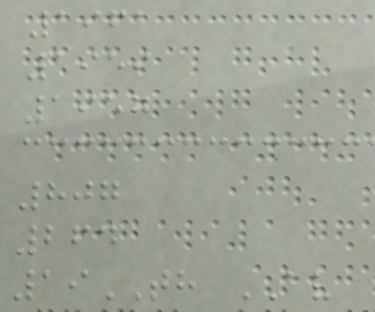1961
1959
1957
807
264
19TH AV
